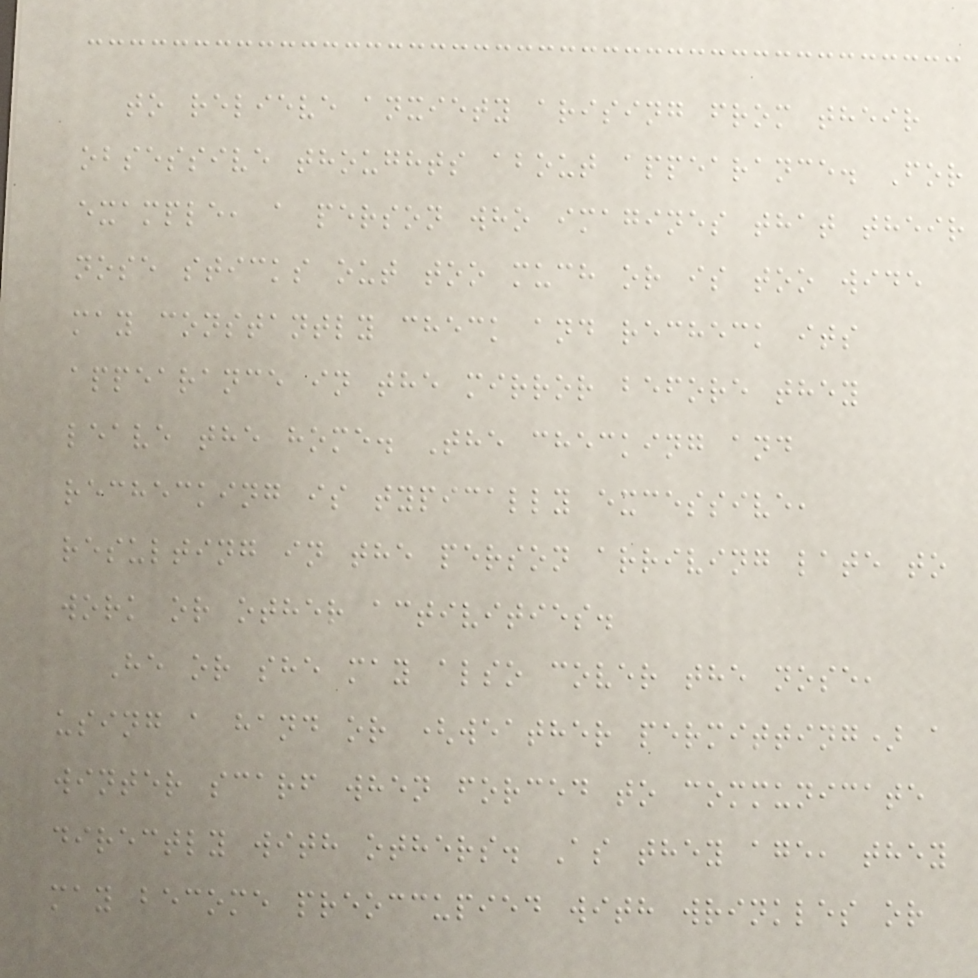to relieve anxiety arising from their
obsessive thoughts about appearance. For
example, a person who imagines that their
nose sticks out too much or is too wide
may constantly check and recheck its
appearance in the mirror before they
leave the home. The checking and
rechecking is typically excessive,
resulting in the person arriving late to
work or other activities.
He or she may also cover the nose,
using a hand or (weather permitting) a
winter scarf when forced to communicate
directly with others. As they age, they
may become preoccupied with wrinkles or
